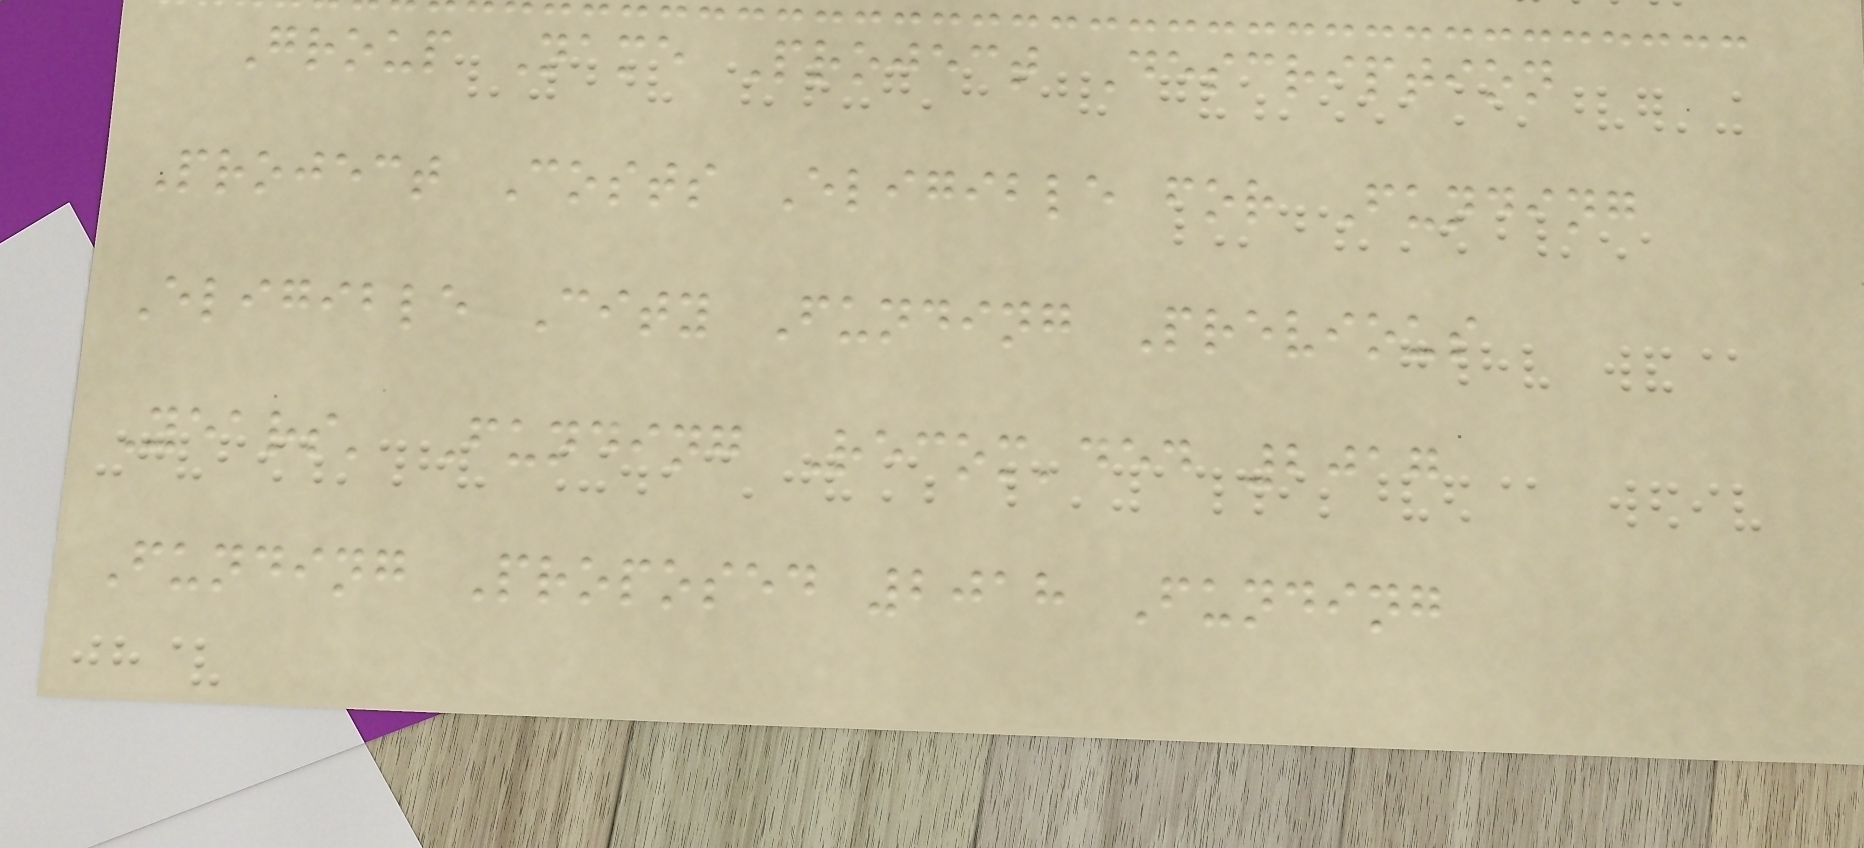Group Name Project Description
Project Costs Eligible for Funding
Eligible City Funding Previous
Years' Funding Recom'ded 2017
Funding Proposed 2018 Funding
